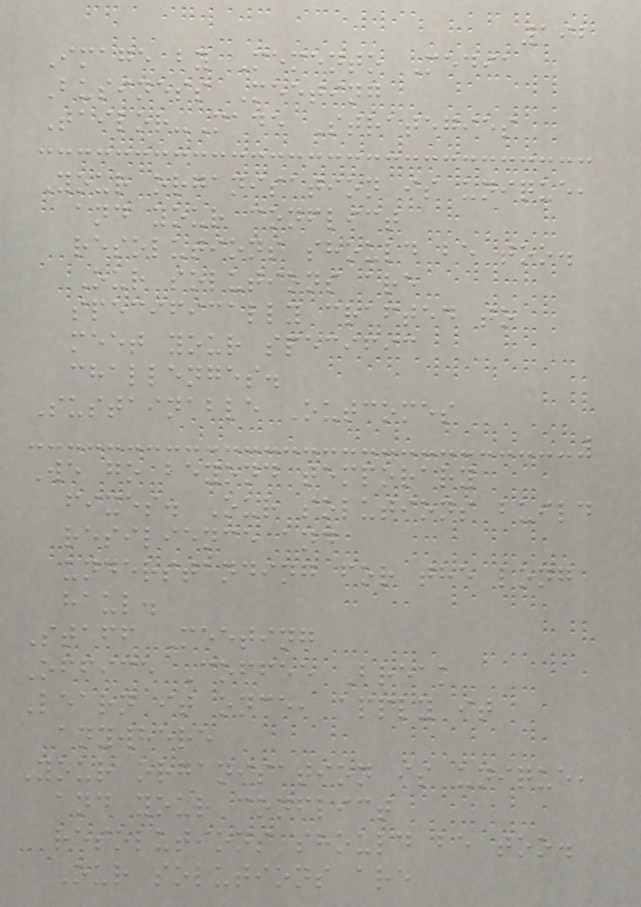192
Image by Memento Media
Business Meeting
Tailor-Made Strategies
Your organisation is unique,
and your conflict
resolutions should be too.
Our solutions are
specifically crafted to
meet your specific
challenges.
Sustainable Outcomes
We go beyond temporary
fixes. Our solutions build
resilience and
understanding for the long
haul.
Staff Meeting
Office Coffee Break
Learn it once, apply it
anywhere
Your organisation is unique,
and your conflict
resolutions should be too.
Our solutions are
